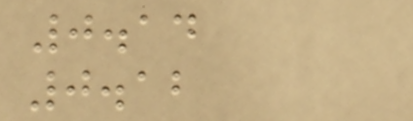0.14
0.12
